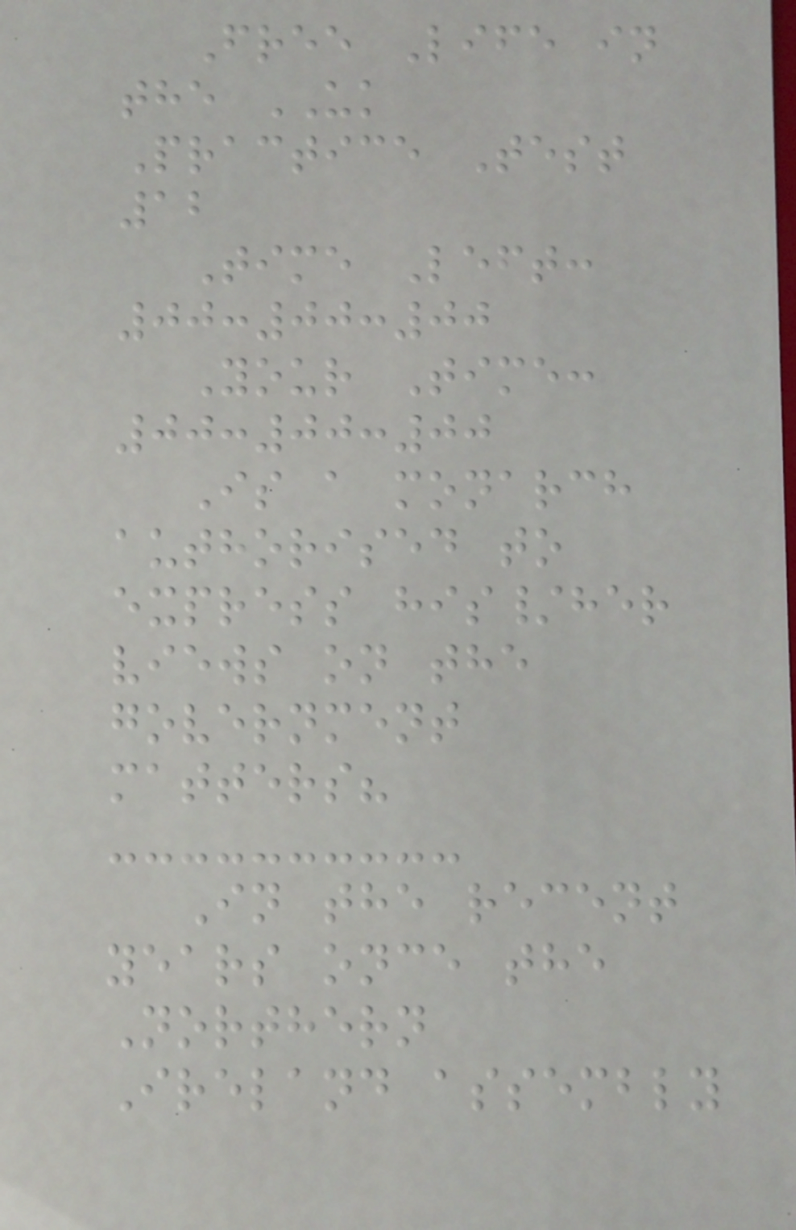Free Life in
the UK
Practice Test
12
Time Left:
00:00:00
Your Time:
00:00:00
Is a monarch
authorised to
express his/her
views on the
government
matters?
In the recent
years once the
Northern
Ireland assembly
